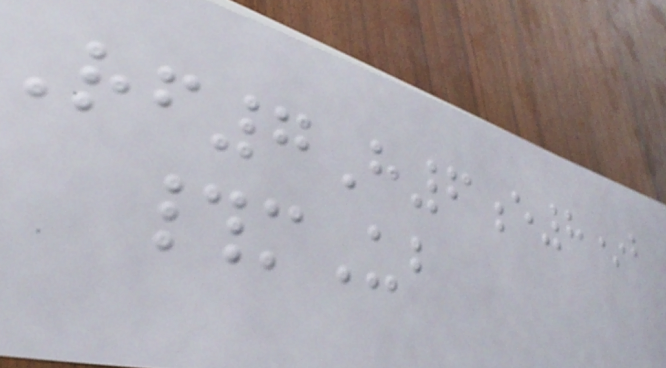Rf7H6e8*b
#mUb
